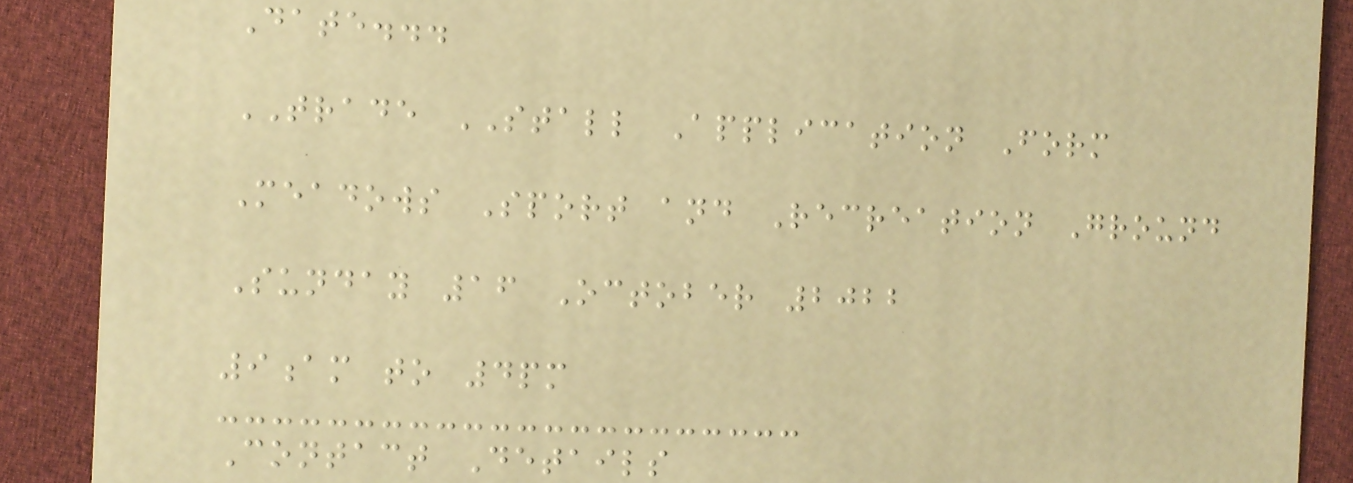Date...
TRADE STALL Application Form
Meadows Sport and Recreation Ground
Sunday 16 October 2022
9am to 4pm
Contact Details
